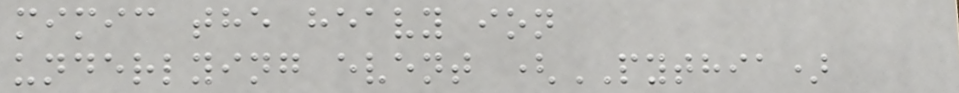mimic the heavy ion
underlying event (PYTHIA)
